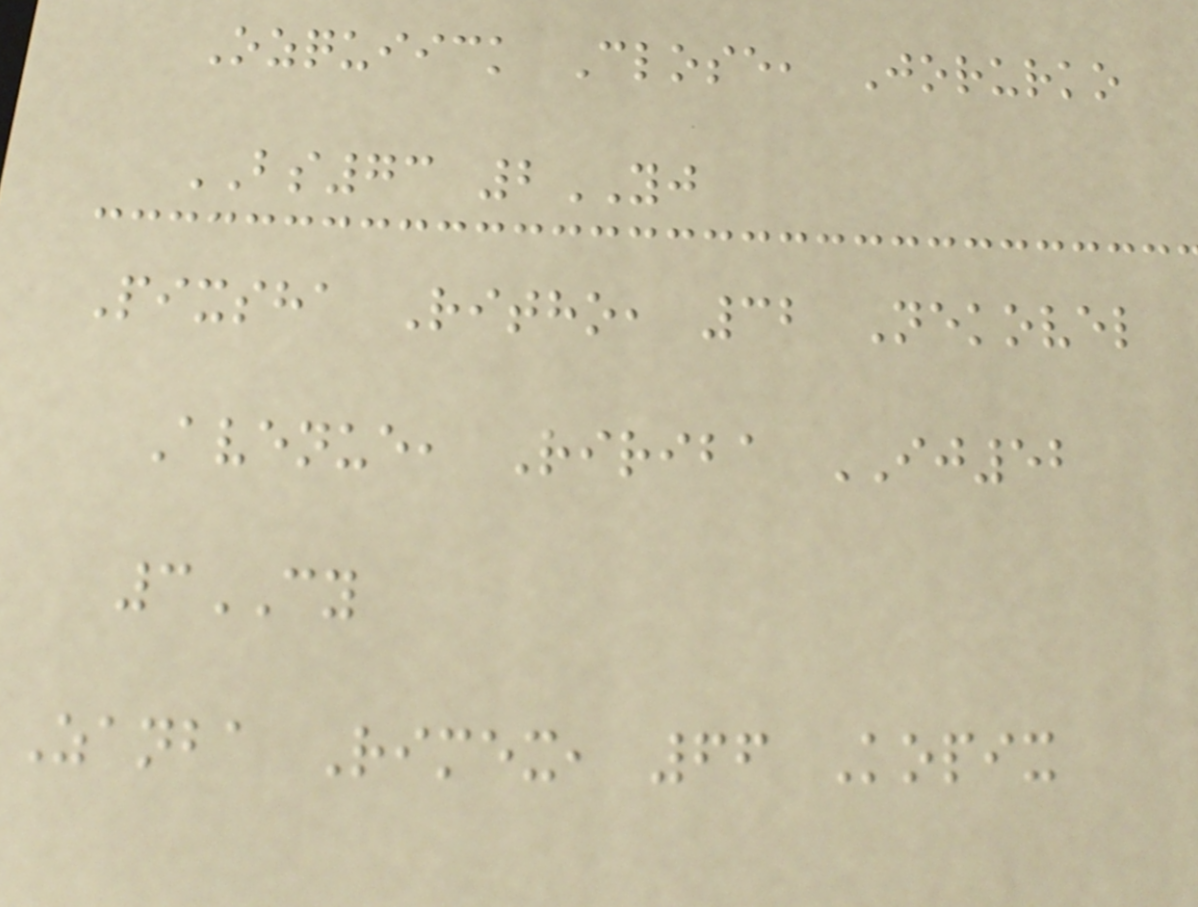Ozquiick Close, Jorurko
BS73 2YJ
Pixsha Ritho, 32 Nekovel
Avenue, Ririba IJ52
3CY
Zanba Rimex, 66 Kopix
